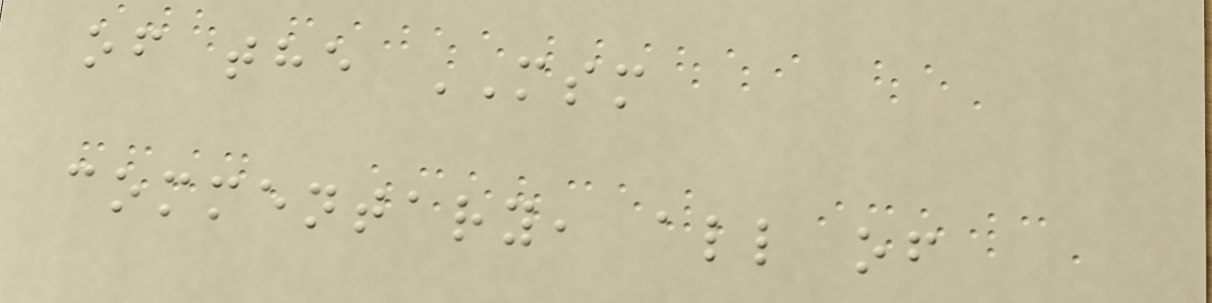of the MSM
commentary, all of
